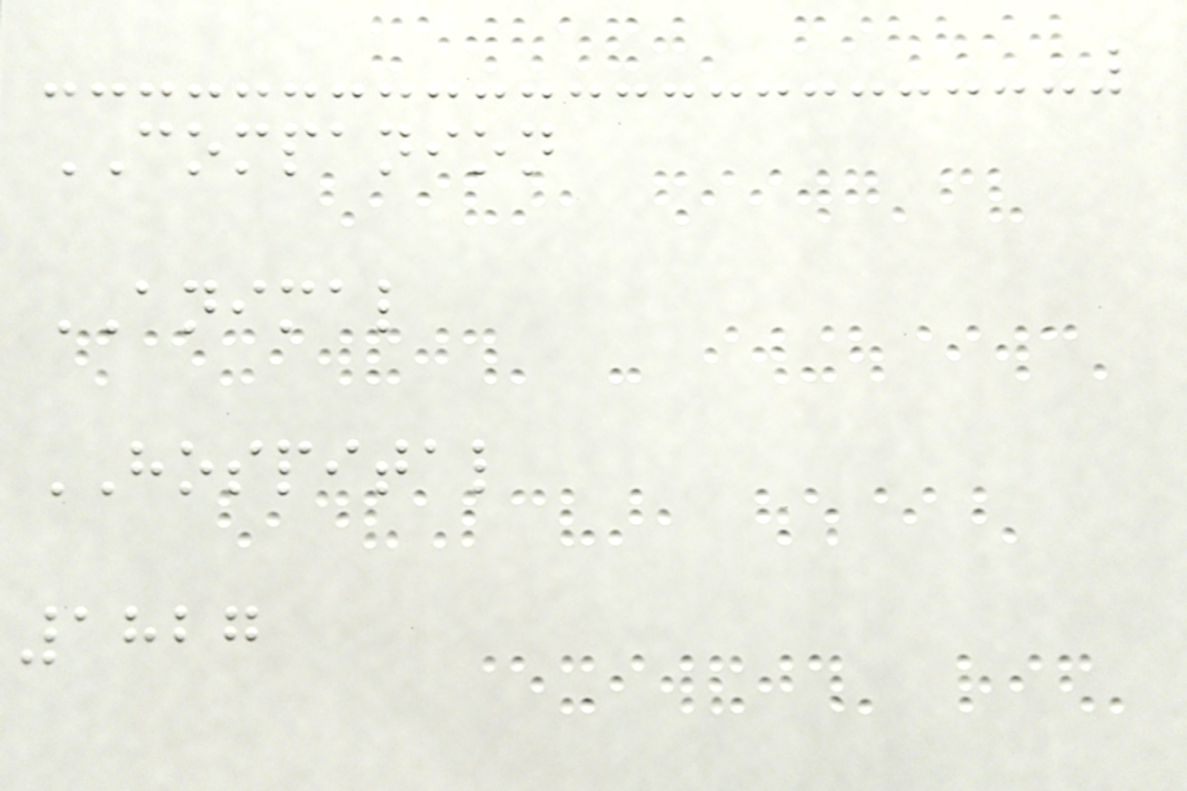COMPANION
ANIMAL
HOSPITAL
1827
